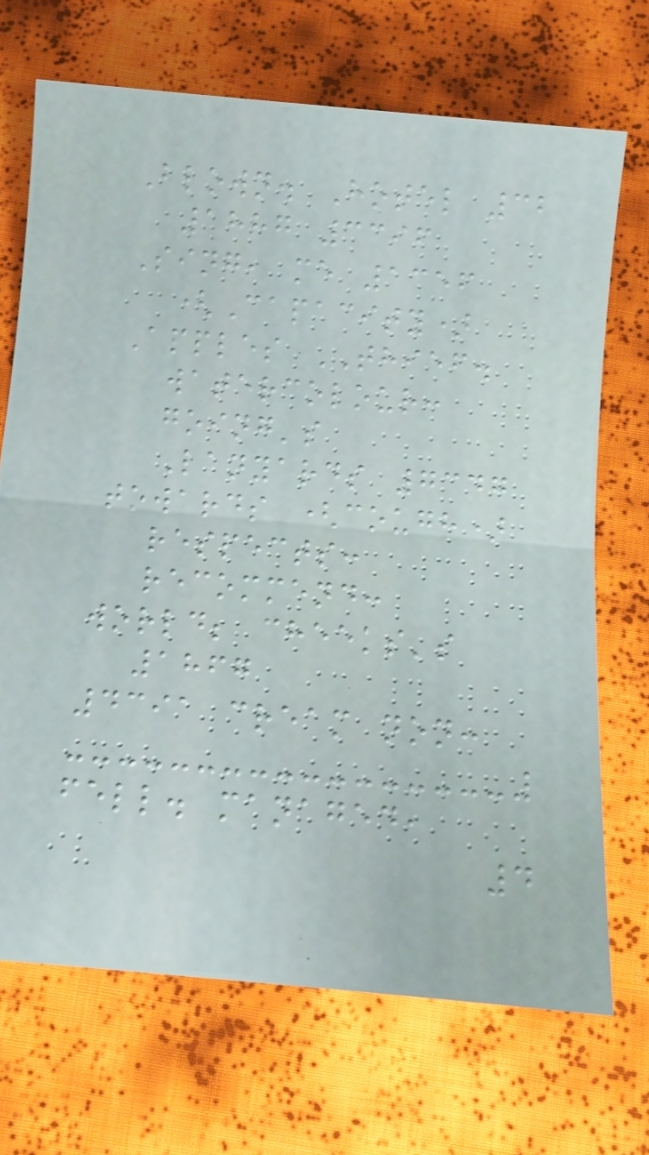Blown. Hotel 32
1887 3396
Sing, me 1356
(Capacity)
Apples THIEF.
watercolour:
going's
Lanyards 7347
towards (cough)
respects:
recommend:
world; cheeks's
1867
4391 cream non:
fell. managed,
4
